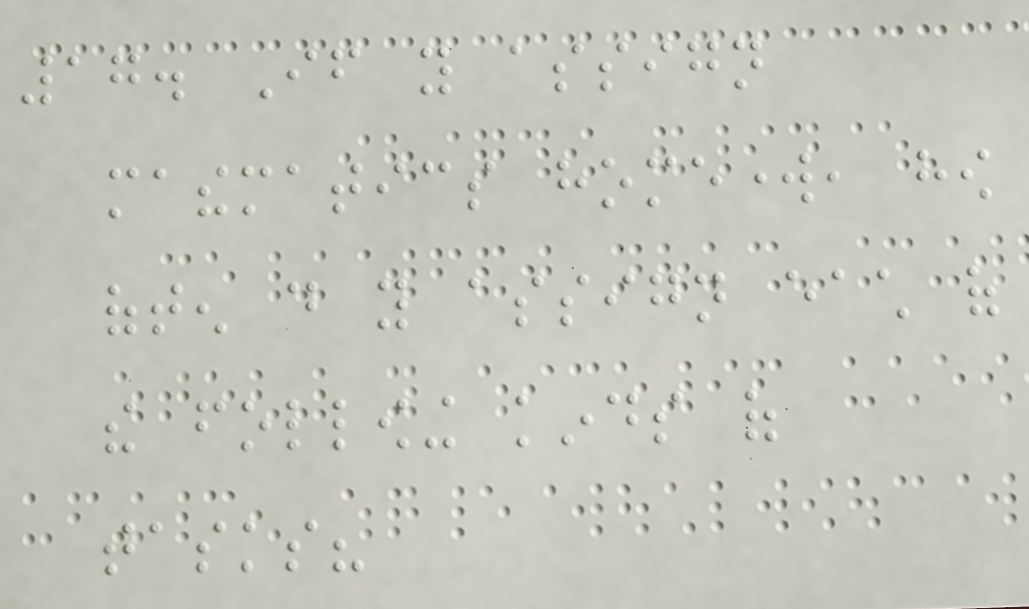17. If you assign
mathematics homework, how
often do you assign each of
the following kinds of
tasks?
